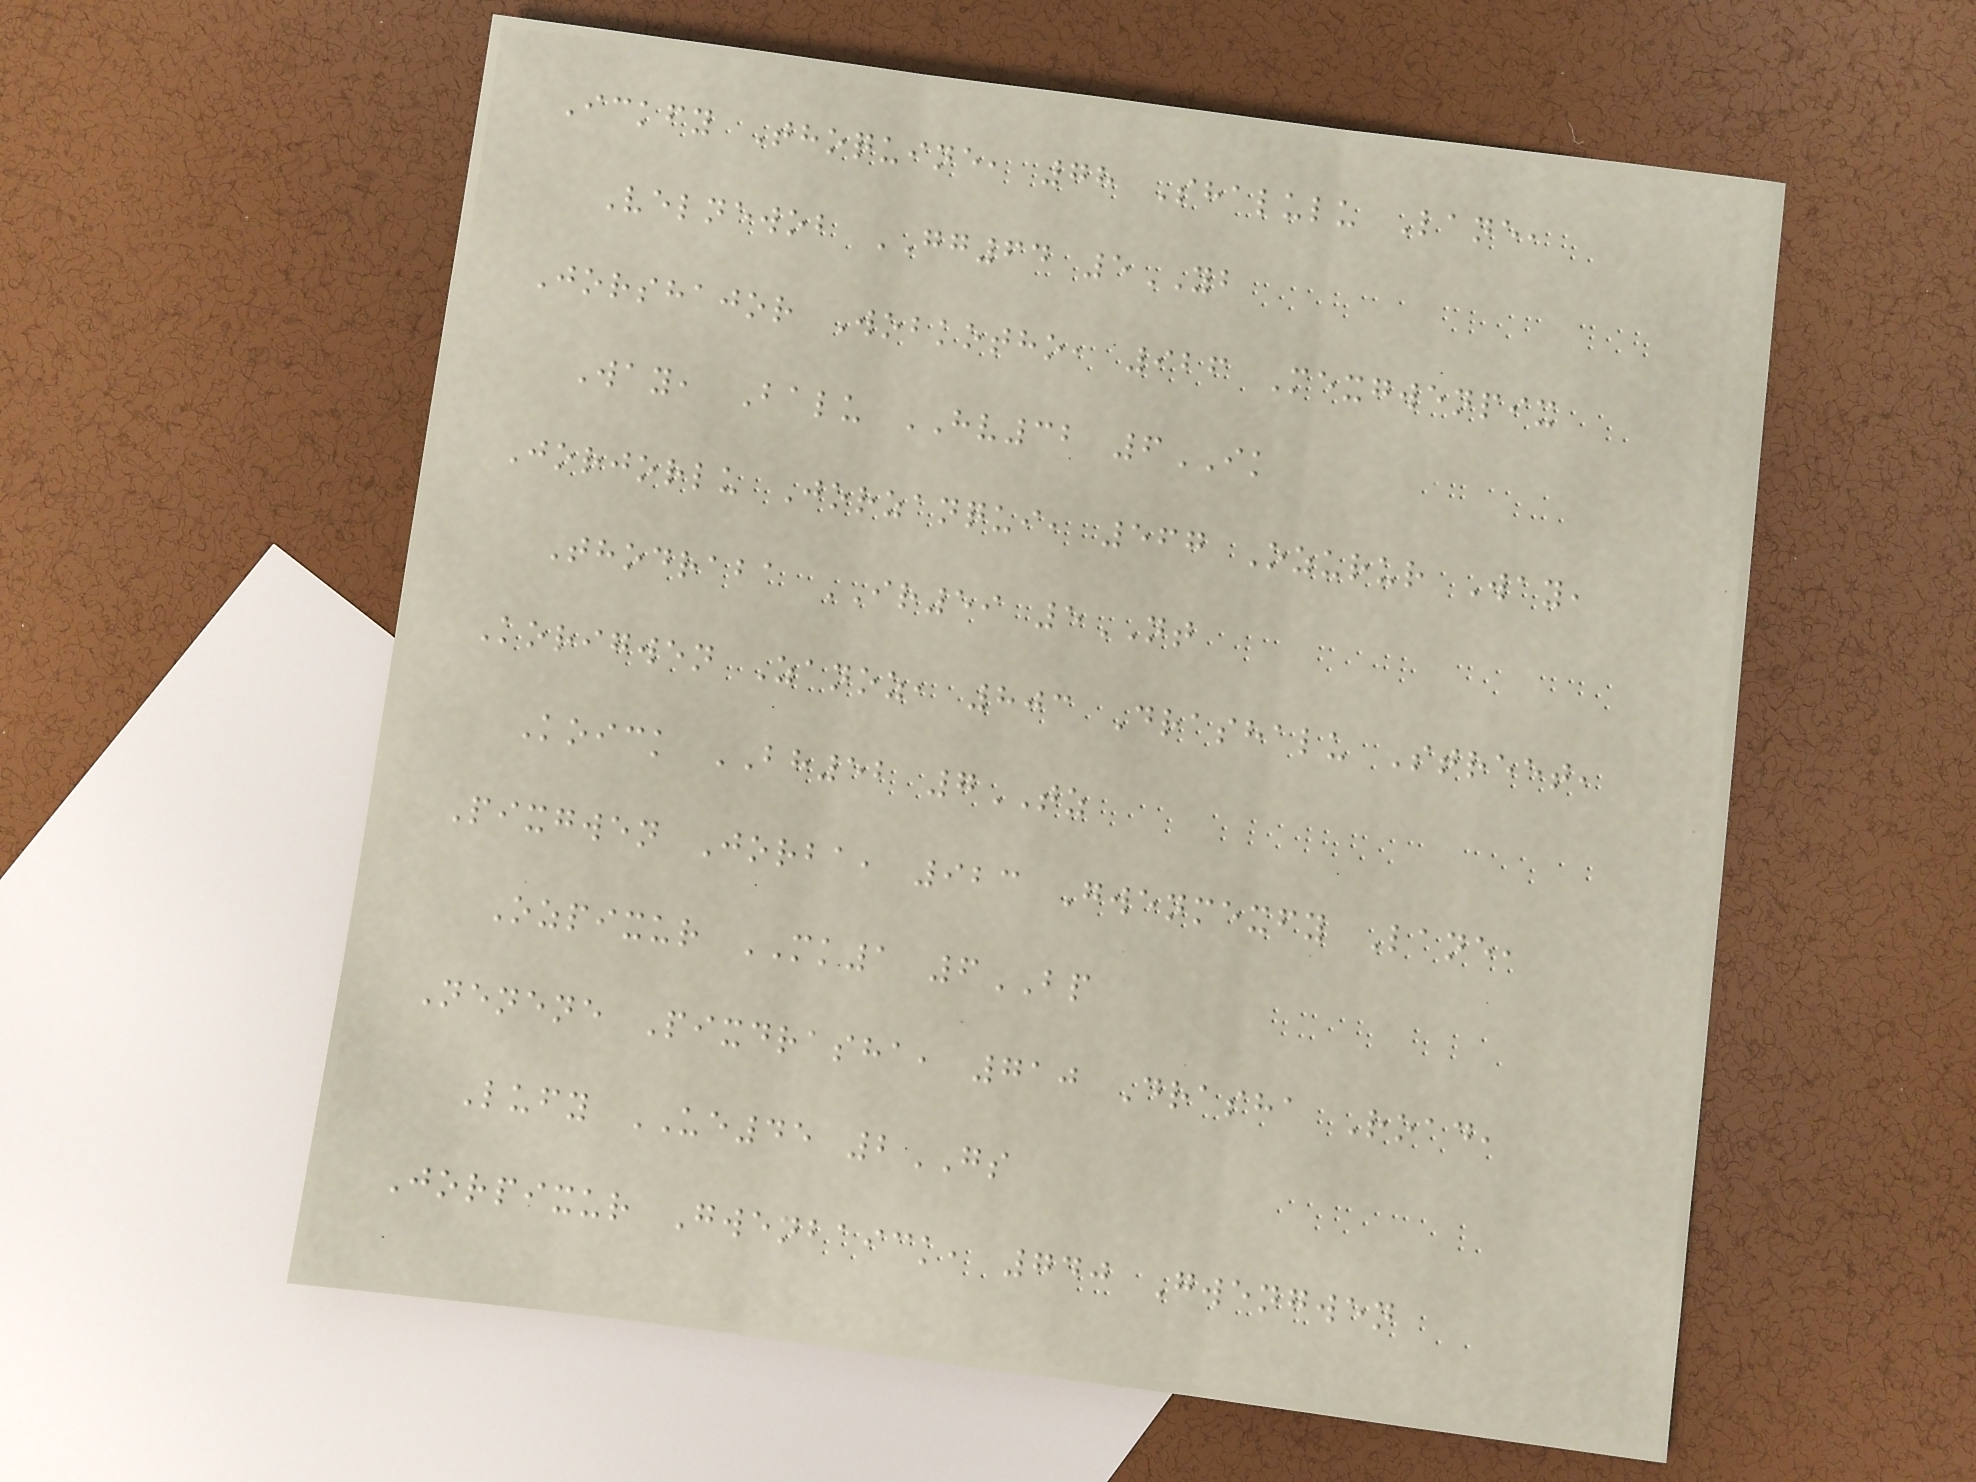Ickfy Thoquine, 78 Shalulu Lane,
Velnewob GG64 5YB
Jorshajor Wobkotho, 926 Mexgwenpix
Way, Balu HV32 6IK
Jorjorlu Jorzanqui, 567 Ozurur Way,
Thodraba IR59 5NT
Korigwen Zanoz, 803 Drashalu Street,
Koick BH52 7TZ
Pixgwen Jorba, 923 Gwenmexfy Lane,
Ozpixur MK1 6BP
Nenene Pixdrasha, 710 Drasha Road,
Lufy UE45 2GS
Jorpixur Gwenbaick, 740 Gwengwen
